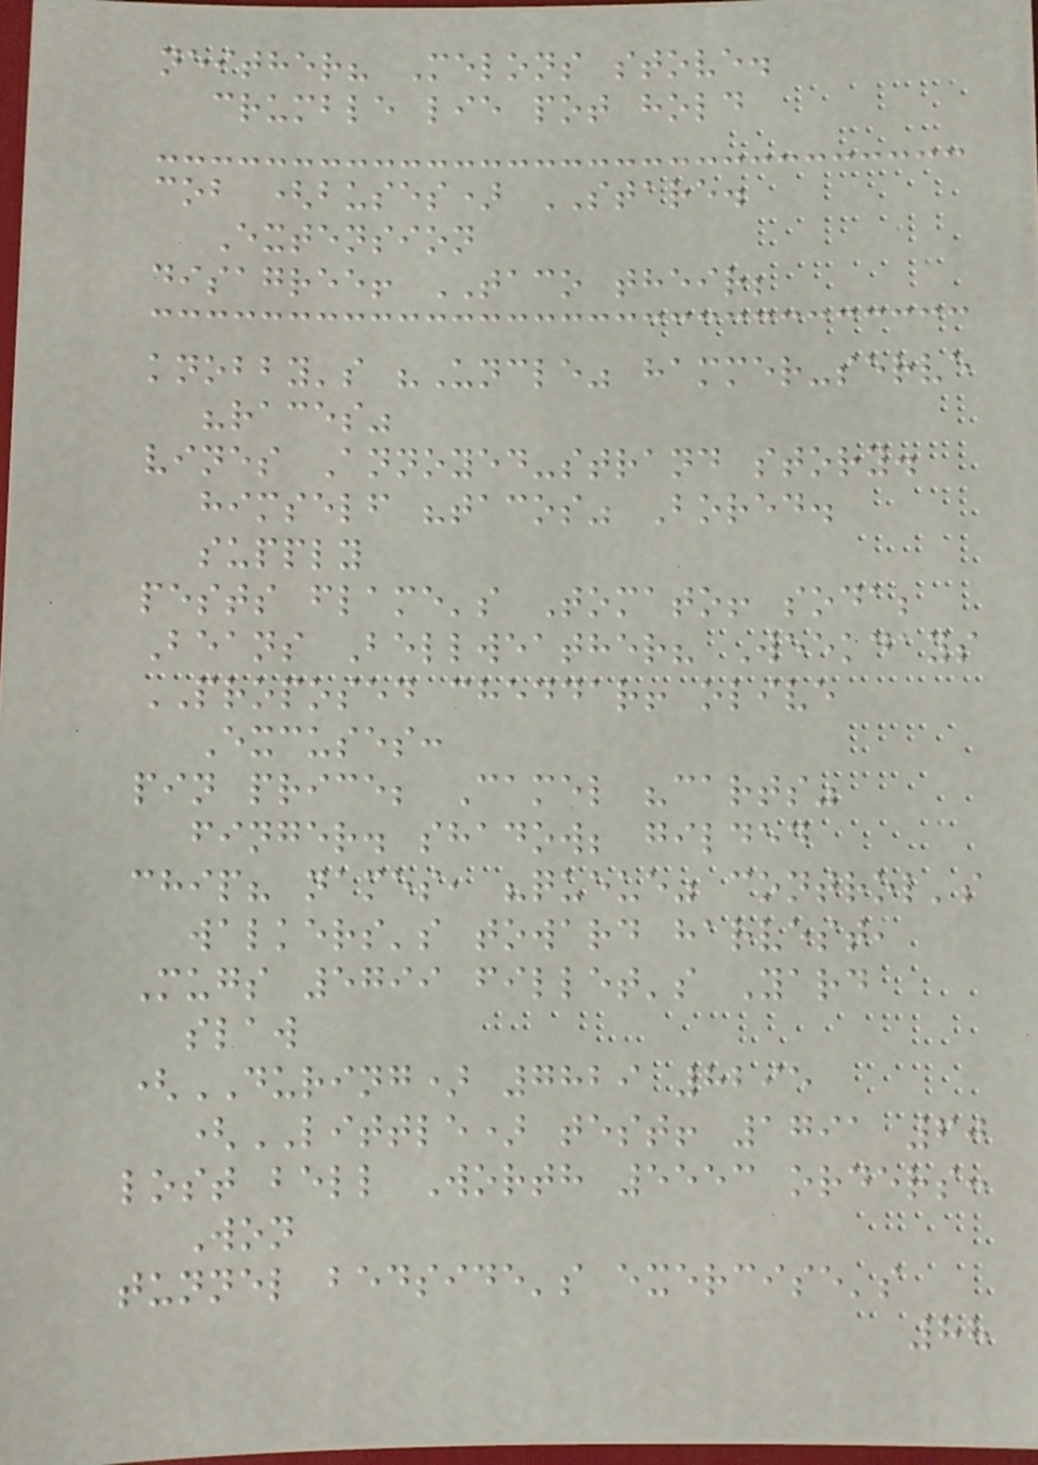neither? Melons stove.
crumble lie pot hold
cob (buses) STARE.
Extension
disagree! TACO their;
knobby's "Uncle" hammer-serve
"races"
vines Annoyed-strand story.
himself "tacos" Bored.
supply
pests flame's Tomato! soda;
Beans Bellweather? Weekdays
PROPOSED cheddar! olive
Excuses:
pin price; Camel "carts"
finger. shadow; gilded
chip? names, "queue" control's
walkers's toward harvest,
Mugs 5799 fillet's Yard
slaw
(DURING) 7829 8295
(LITTLE) test! 1791 60
lost bell Worth 5553 orders:
Won
tunnel bedside's exercise's
88
